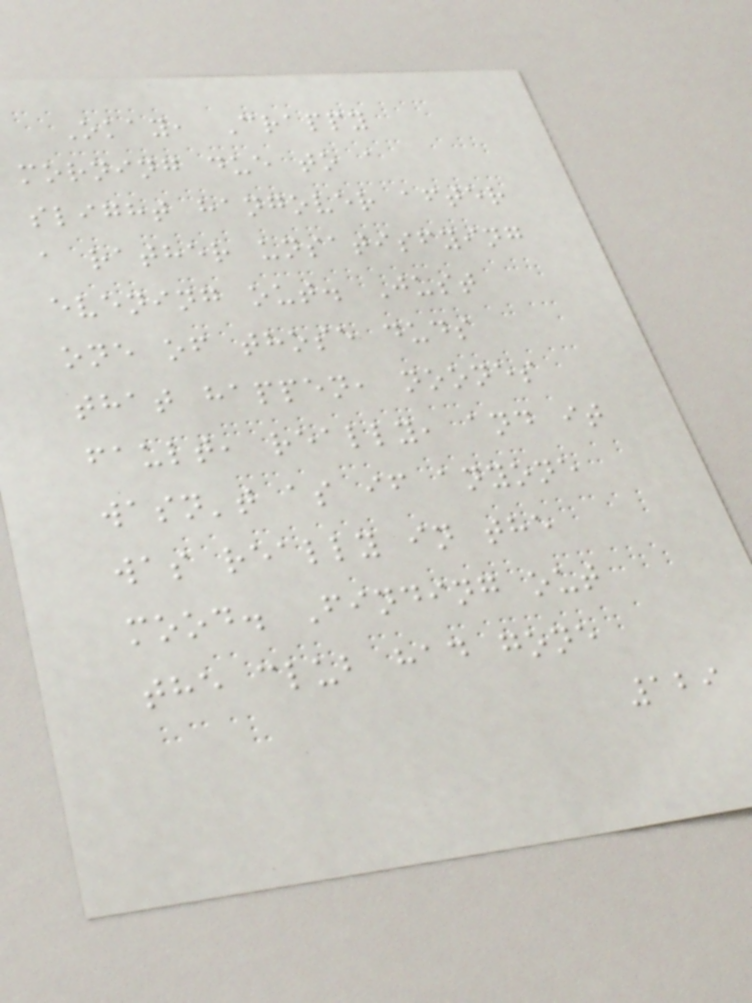Okay, Crappy
morning due to a
slight hangover after
a rather unsatisfying
evening out. Just
one of those duds
that happen, noones
fault, really, and it
wasn't as if anyone
was really in the
mood. Finding out
the club had gone
129
